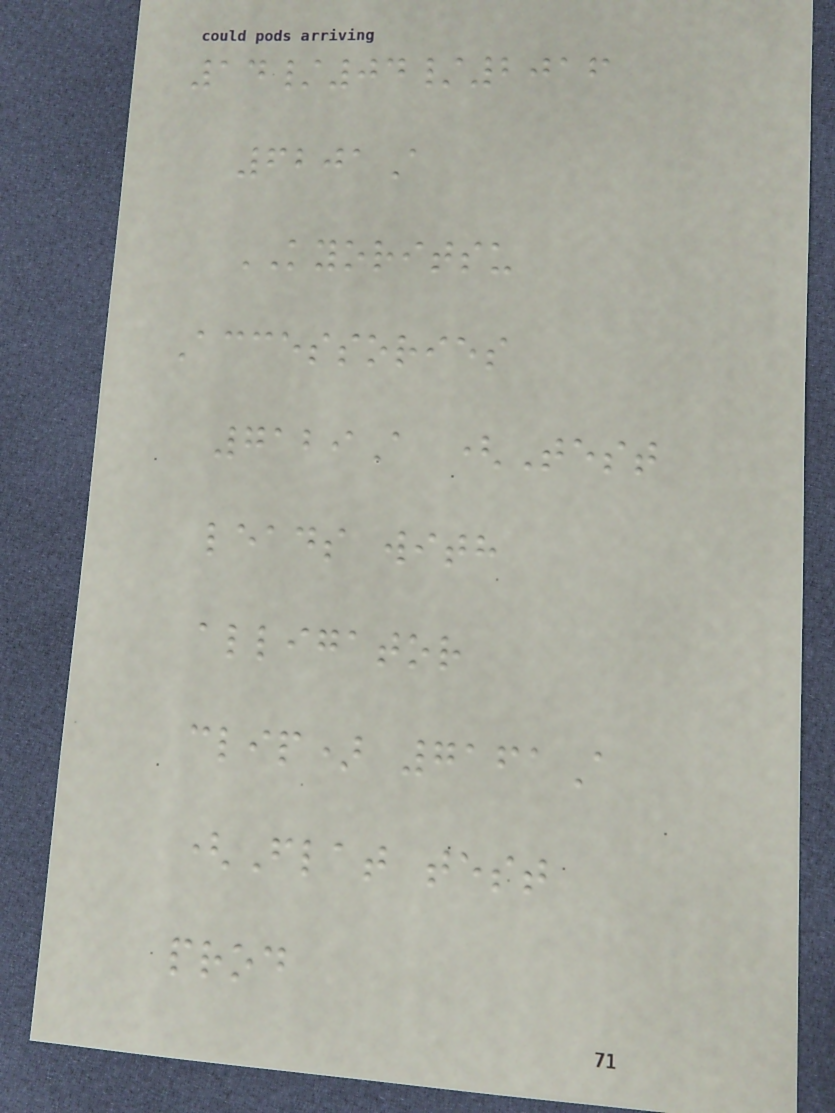14/04/2016
6201A
KYORITSU
Accessories
7129A (Test
leads with
alligator
clip) 7161A
(Flat test
prod
